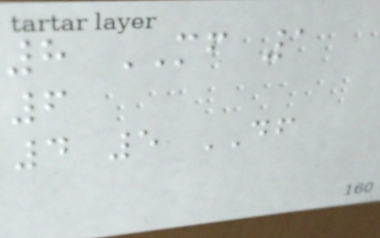8 MF 1
6
4 5 DF
